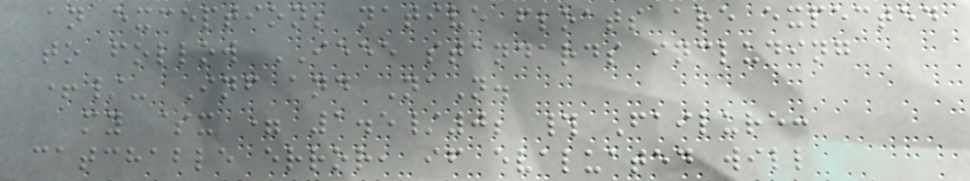an exception; native floats are expected
to follow IEEE standards including
+/- Inf and NaN.
my $x = 1.5/0; # Failure:
catchable error, if evaluated will
